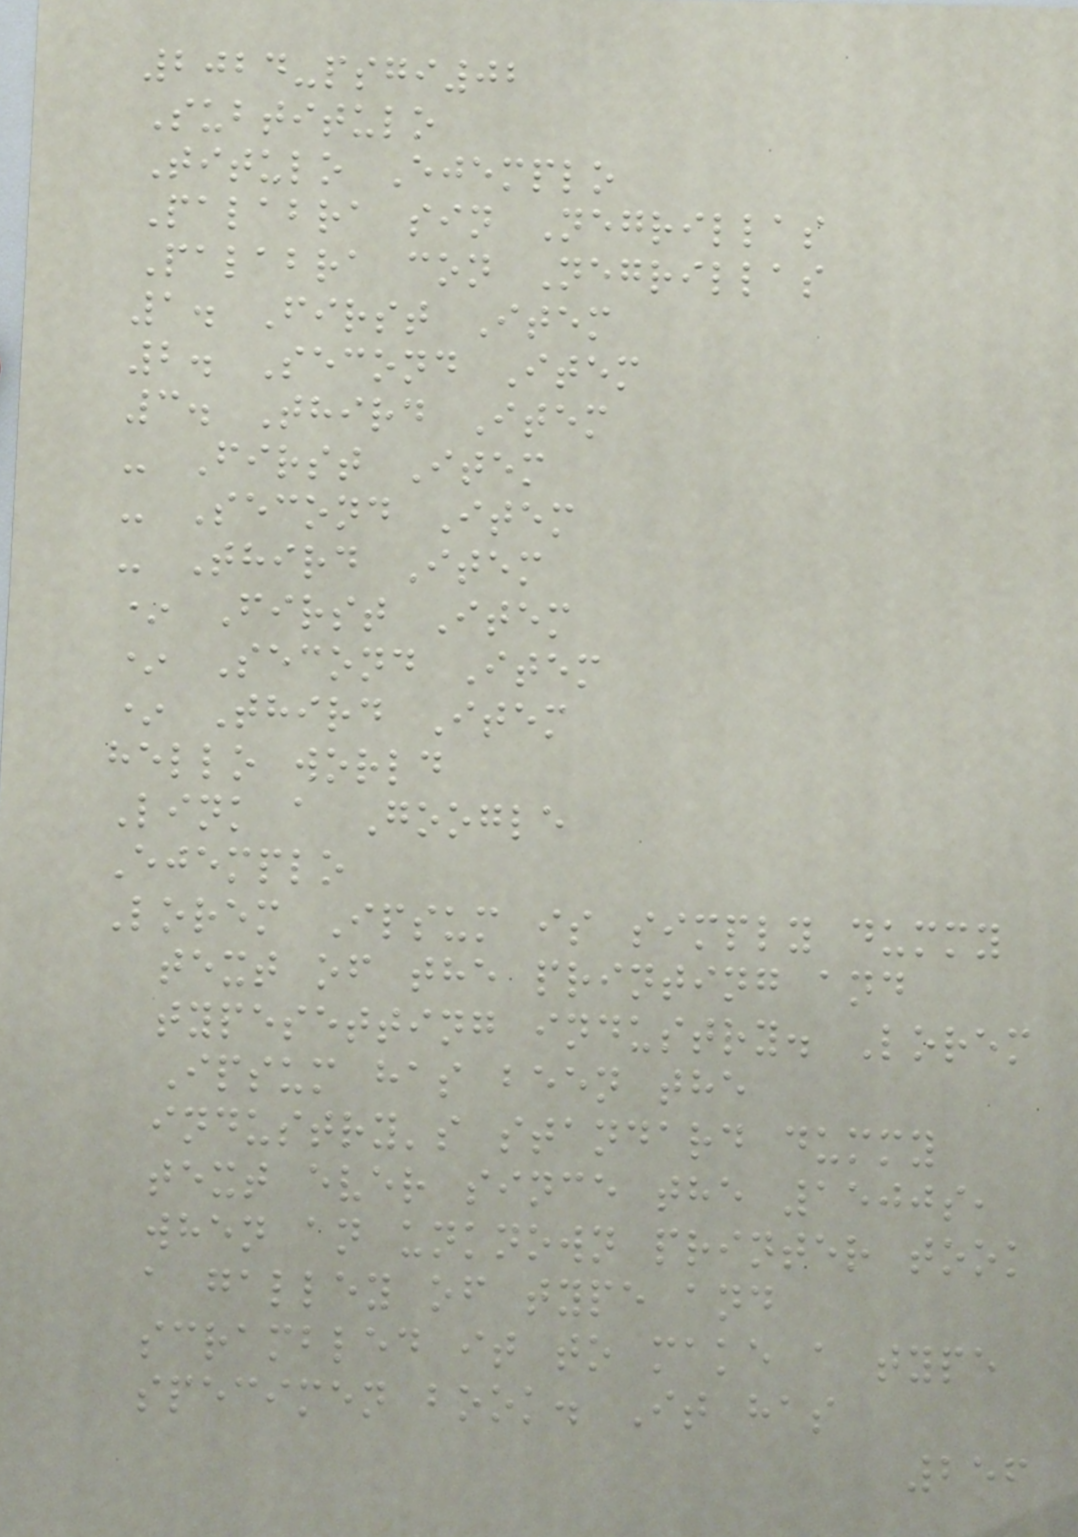2024-psgi02
Subtitulo
Titulo Ejemplo
Palabra sin Negrillas
Palabra con Negrillas
1. First Item
2. Second Item
3. Third Item
- First Item
- Second Item
- Third Item
* First Item
* Second Item
* Third Item
hello world
Link a Google
Ejemplo
Lorem Ipsum is simply dummy
text of the printing and
typesetting industry. Lorem
Ipsum has been the
industry's standard dummy
text ever since the 1500s,
when an unknown printer took
a galley of type and
scrambled it to make a type
specimen book. It has
256
